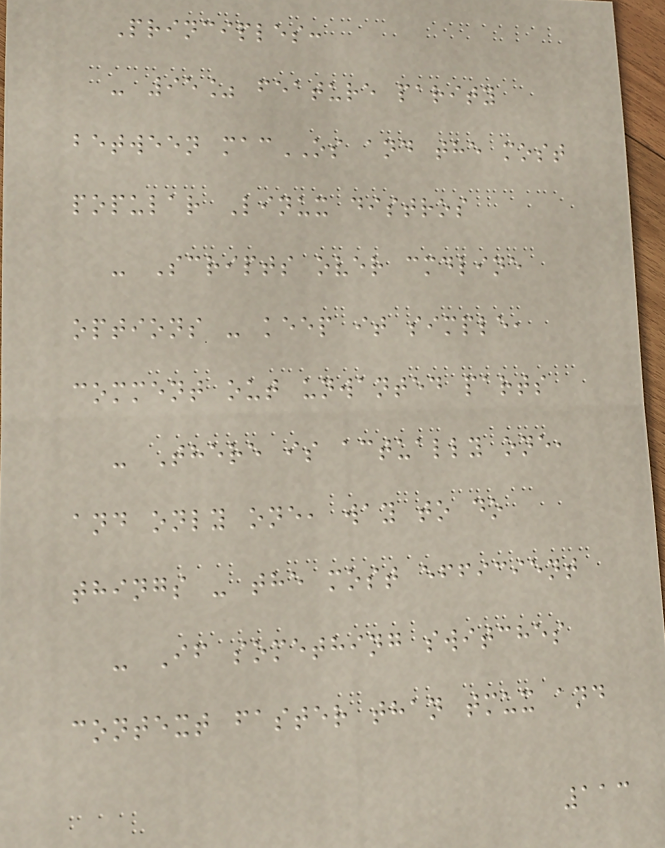Principles:
- 95% feature parity
between macOS and the most
popular Linux distros
- Scripts over cmdline
options - keep it simple,
comment out unwanted parts
- There is actually one,
and only one, way to do
things - the most efficient
- If something switches
context faster than tmux and
113
